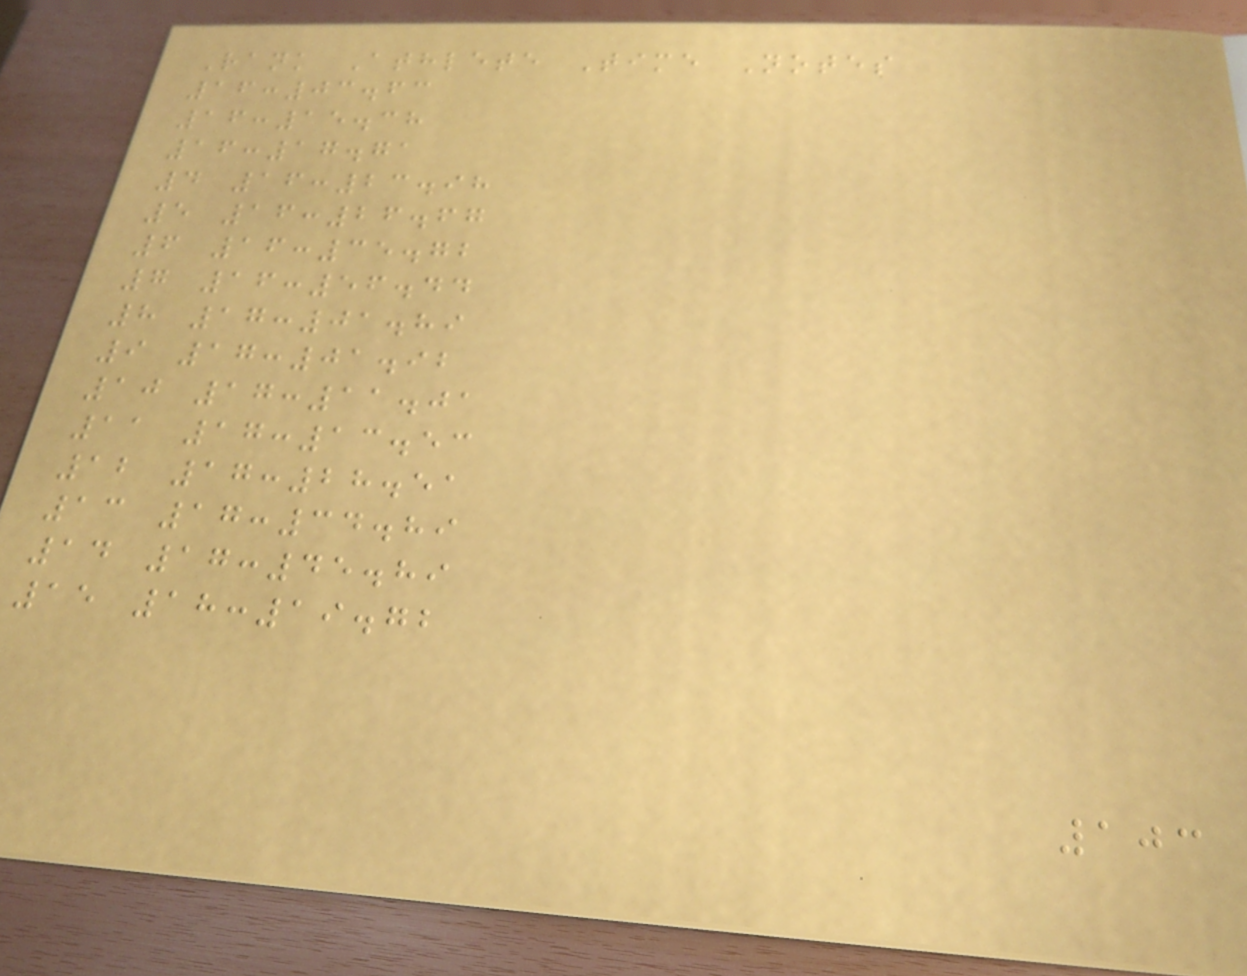Rank Athlete Time Notes
16:03.63
16:15.38
16:17.71
4 16:23.98
5 16:26.67
6 16:35.72
7 16:56.44
8 17:01.89
9 17:01.92
10 17:11.01
11 17:13.53
12 17:28.51
13 17:34.89
14 17:45.89
15 18:19.72
103
